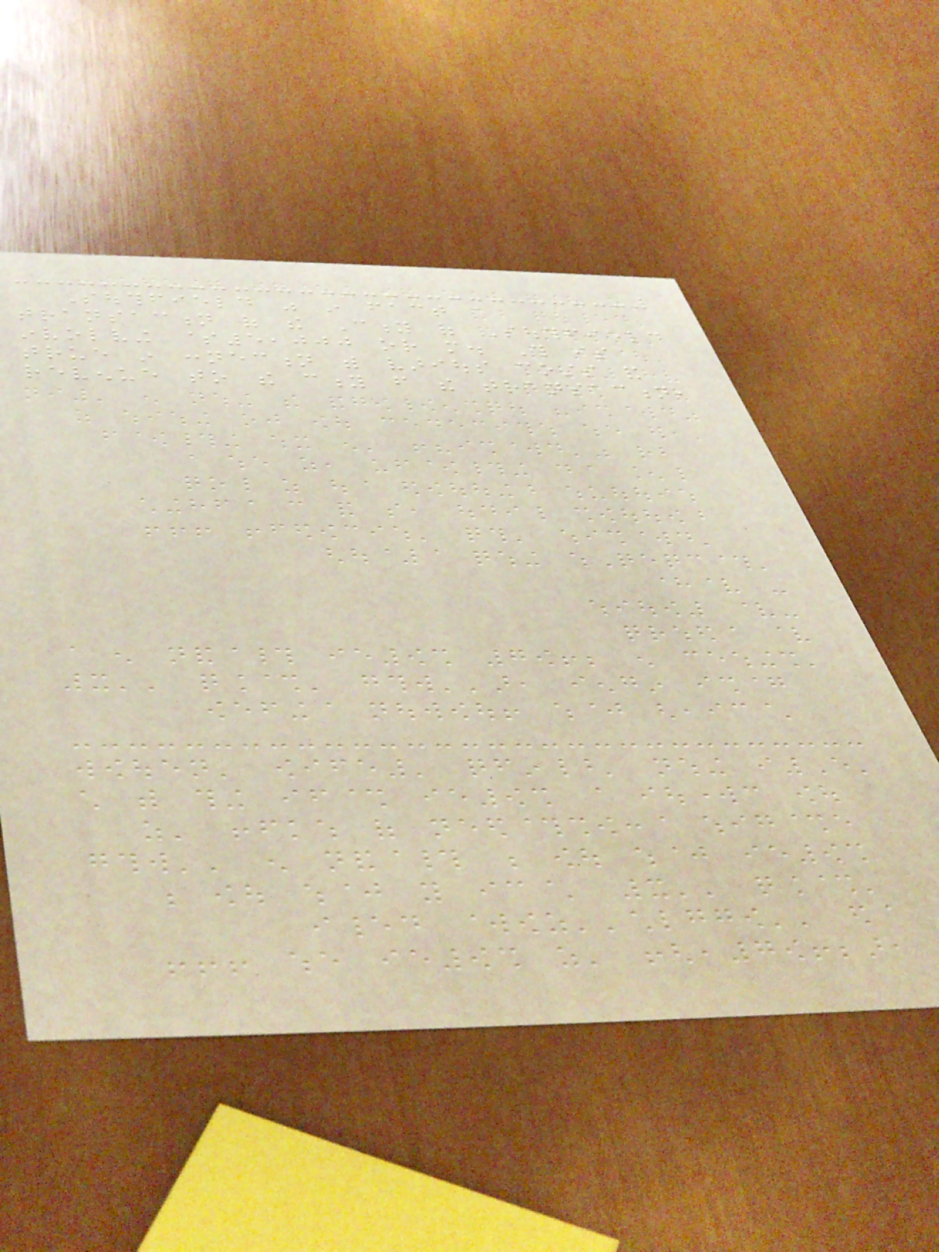Southfield was in fact a
transaction of the City of Southfield
involving $5,000 or more. This is
true in connection with various costs and
revenue to the city from the transaction,
